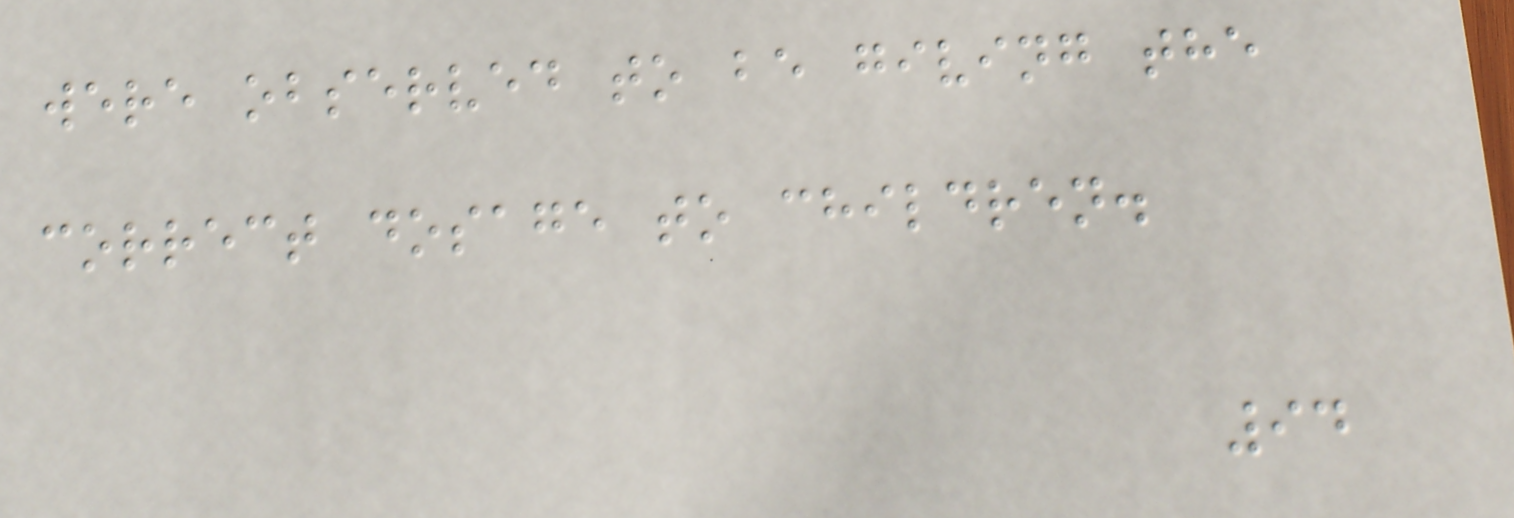were observed to be giving the
correct dosage to children.
94
